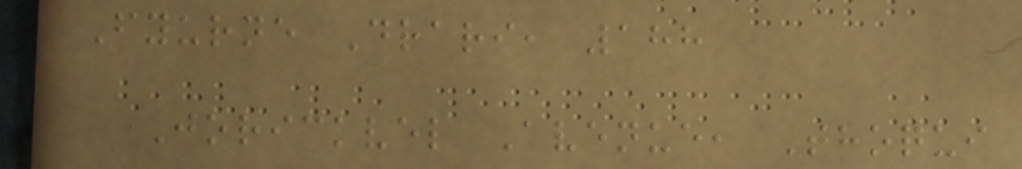Fyurne Drari, 188
Jorickvel Avenue, Thoqui
